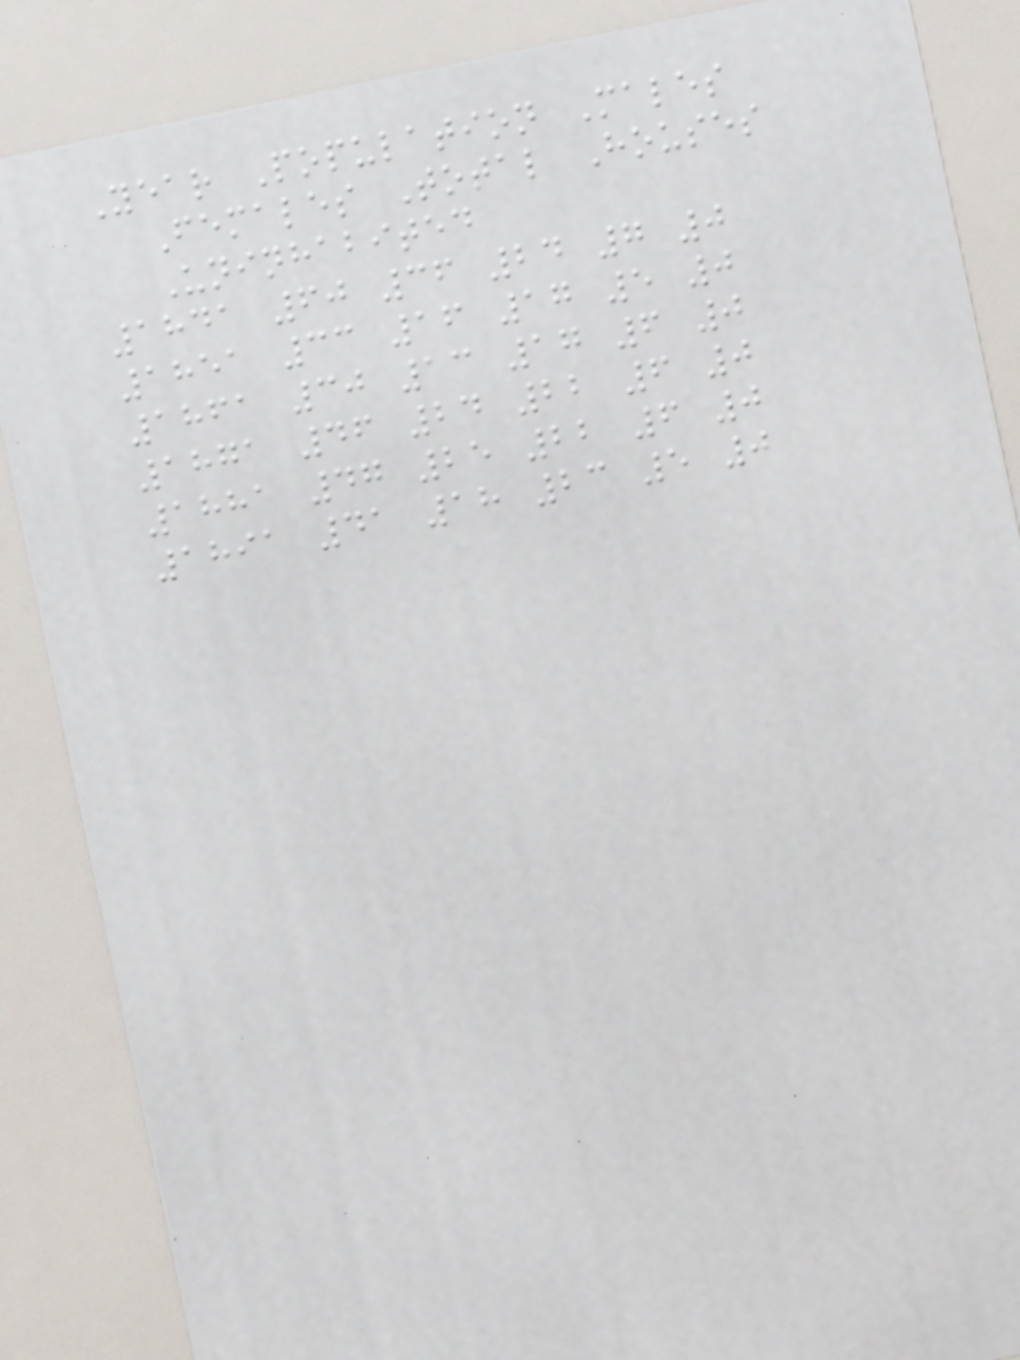Year Population Males
Females Total Houses
Uninhabited
1841 60 36 24 7 0
1851 33 16 17 5 0
1861 30 13 17 6 0
1871 46 24 22 6 0
1881 47 25 22 6 0
1891 41 18 23 5 0
